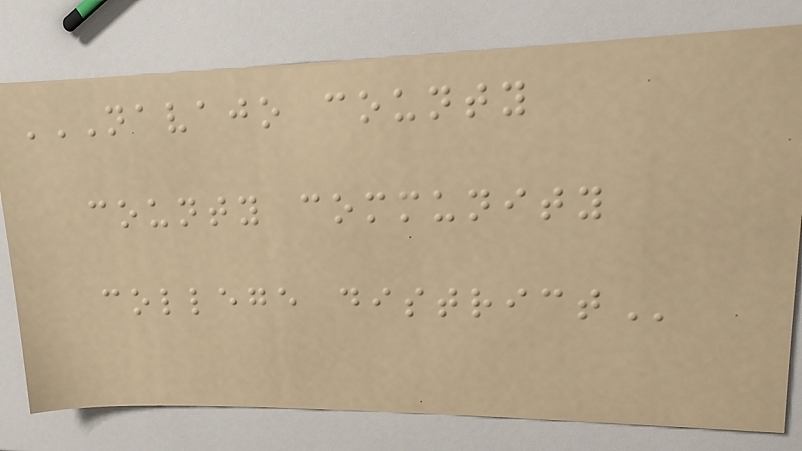NAVAJO COUNTY
COUNTY COMMUNITY
COLLEGE DISTRICT
